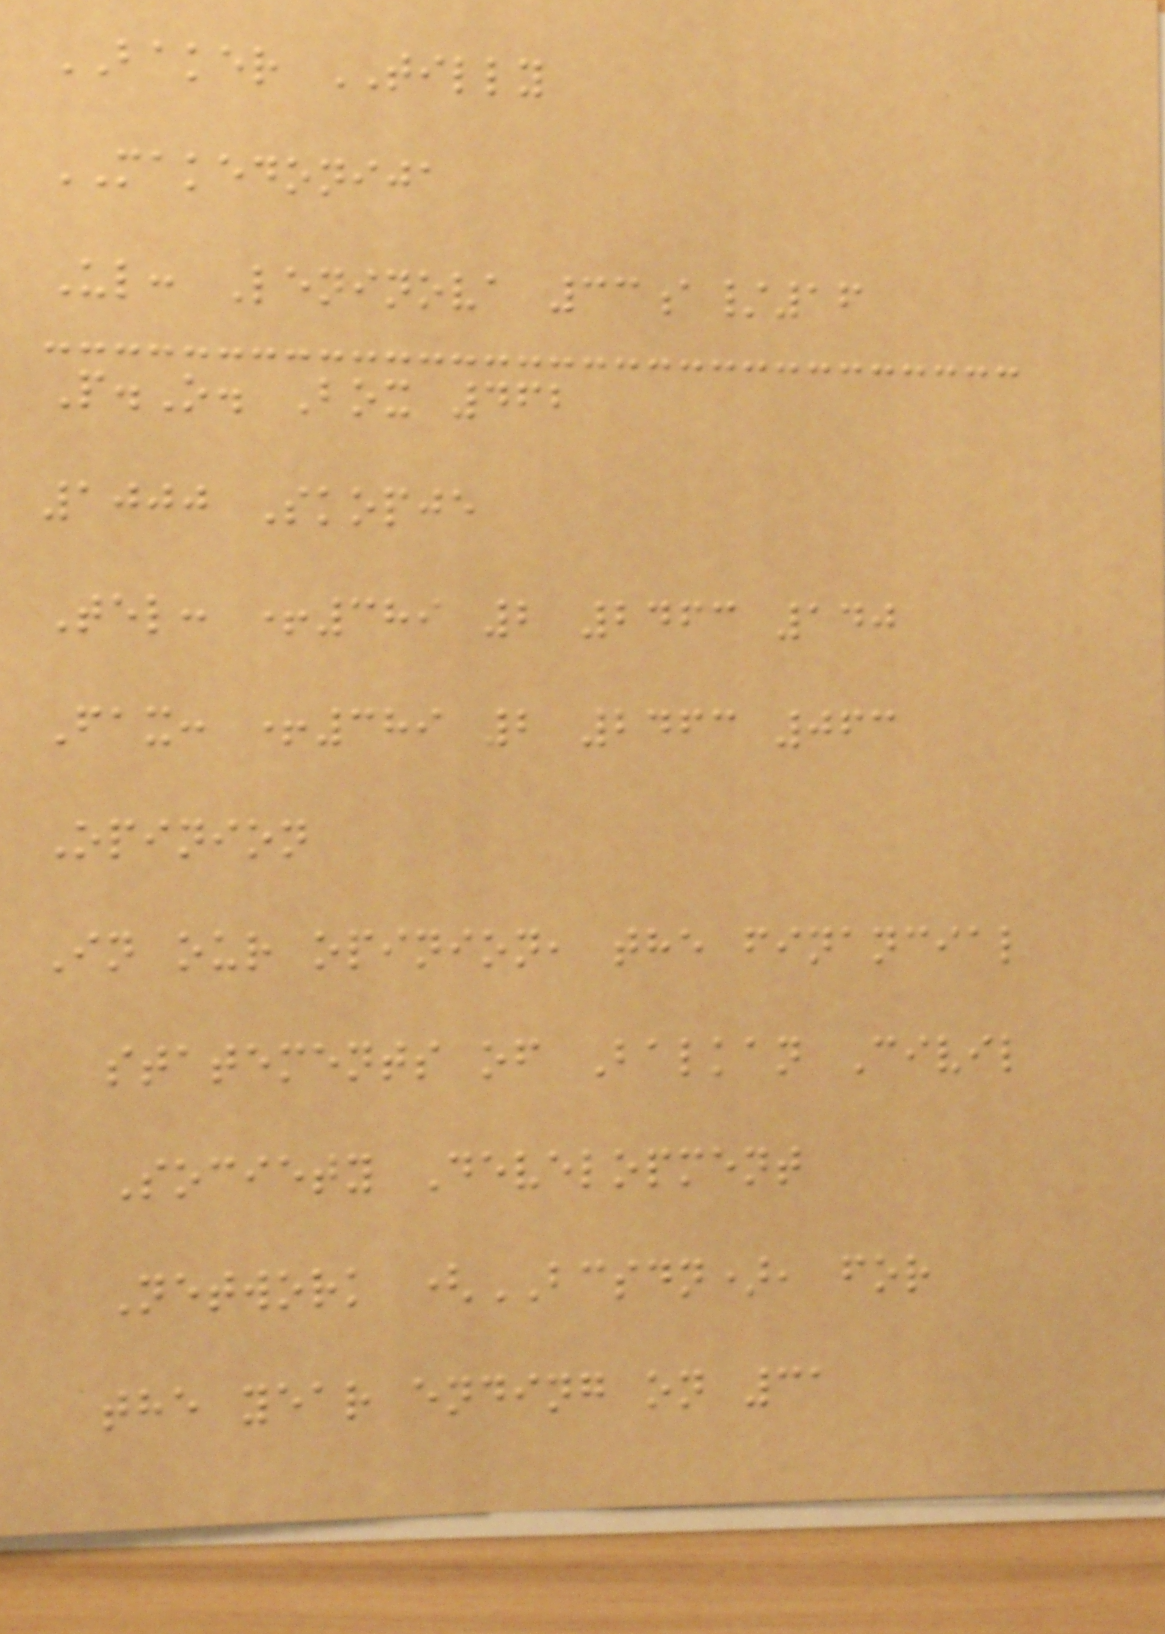BAKER TILLY
MAKEDONIJA
Ul: Leninova 33a/16
P.O. Box 462
1000 Skopje
Tel: +389 2 2463 140
Fax: +389 2 2463 063
Opinion
In our opinion, the financial
statements of Balkan Civil
Society Development
Network (BCSDN), for
the year ending on 31
